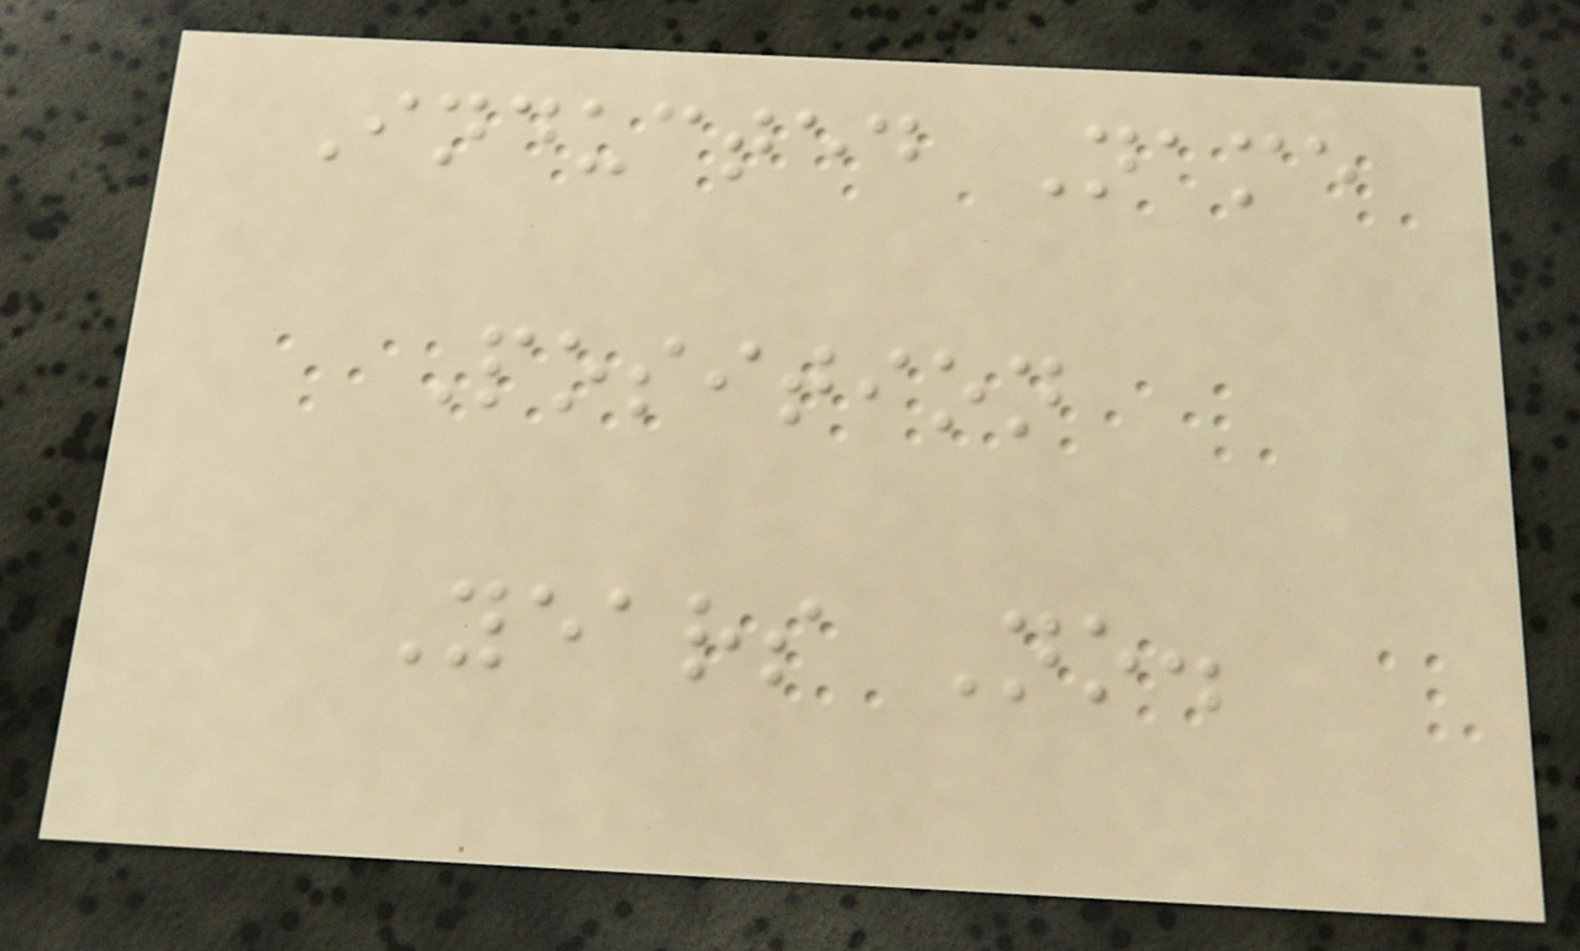Inducted Name
Position
Years No.
